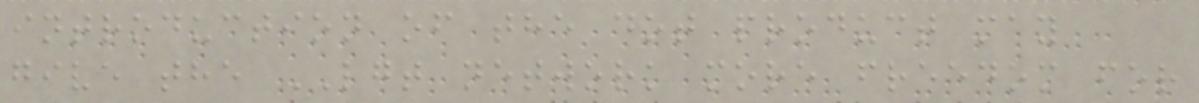introduction of the dot product may
give the LGT network more freedom for
